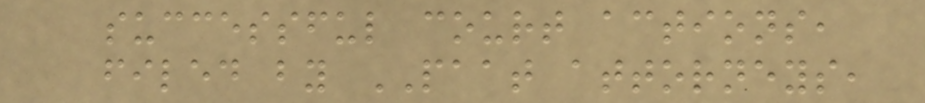successful court actions,
filed by PAAT attorneys,
